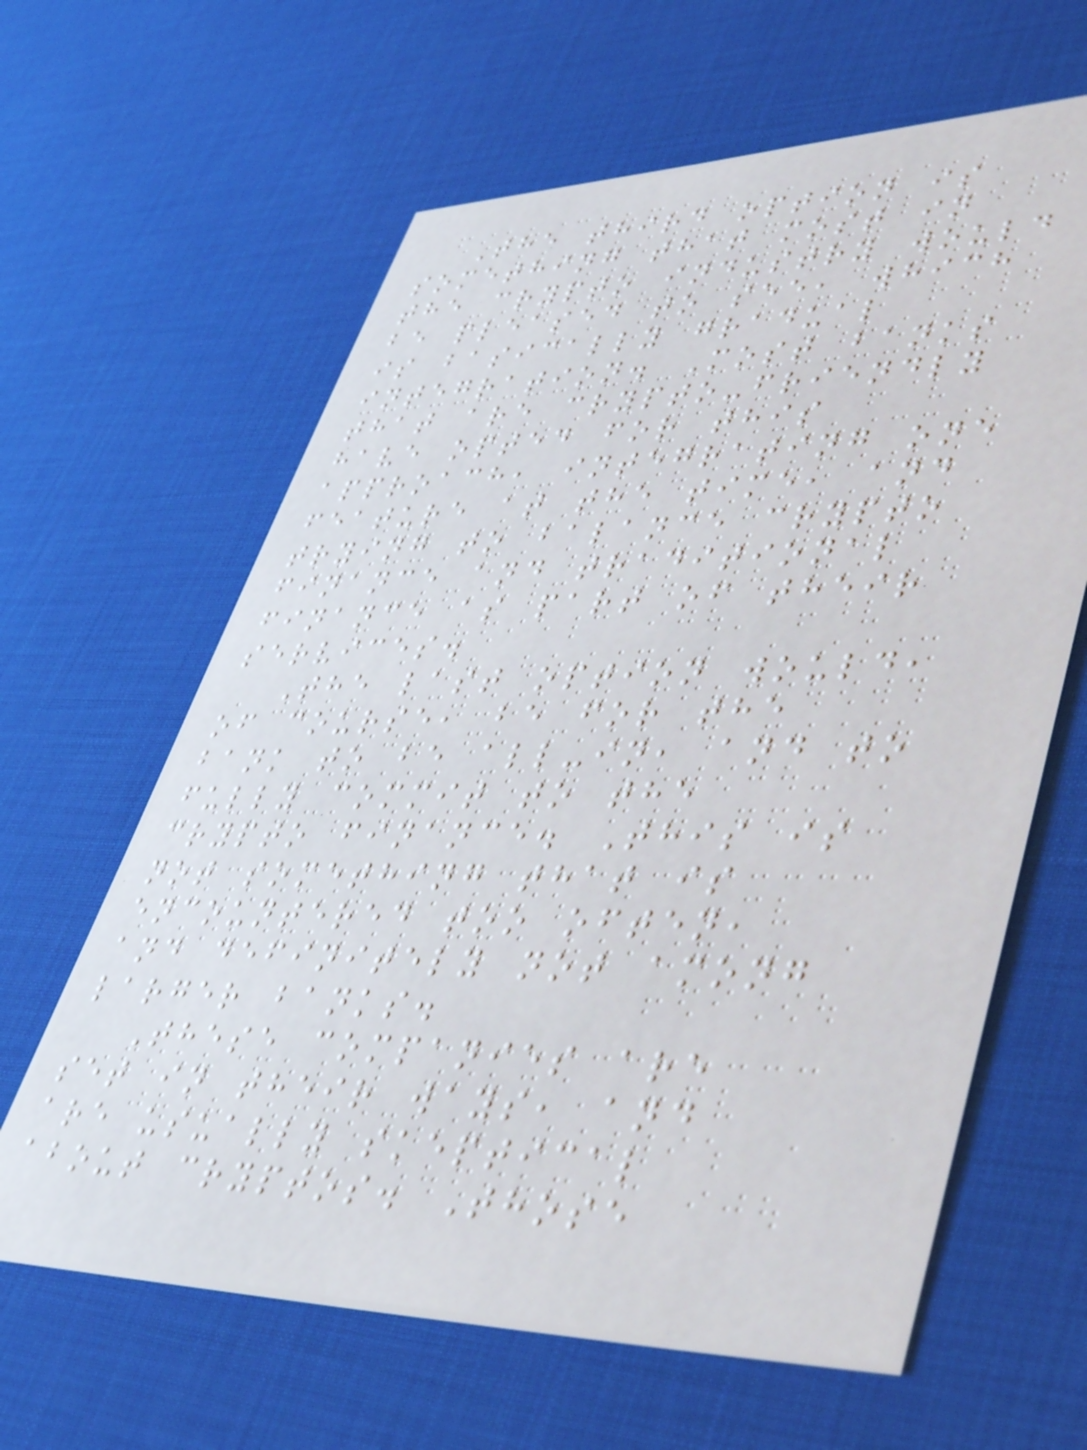The third option is
something that most in
the crypto industry would
be pleased to see, which
is basically gradual
integration. Most banks
that are crypto-friendly
have opted for this
approach, integrating one
feature at the time, and
trying to balance crypto
finance and traditional
finance as part of their
services.
The last option would,
of course, be for the
bank to be all-in, and to
fully commit to the
crypto finance. This is
not something that is
encountered too often,
and definitely not among
larger banks.
These companies are
set in their ways, and
are usually skeptical
about cryptos. Those
